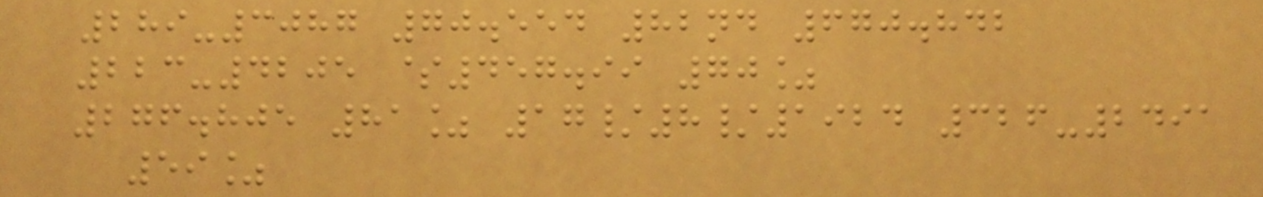289-3087 70.554 82nd 670.842
223-4205 $457.99 70%
276.805 81% 17/8/1924 326-2491
59%
